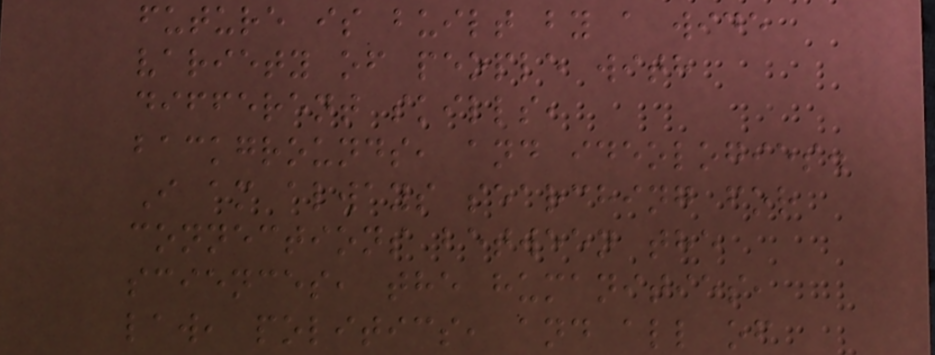future is built by a wide
variety of people with
different skills,
backgrounds, and ideologies.
I am always searching for
connections between the
sciences, the humanities,
law, politics, and all of
